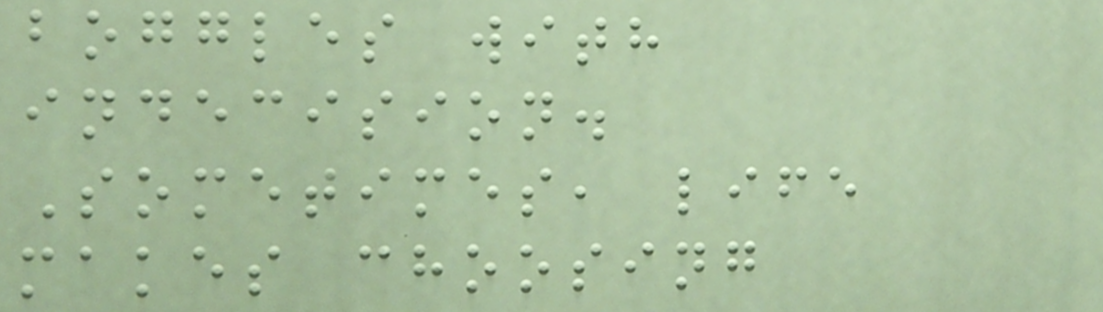boggles with
indecision.
Sometimes, life
makes choosing
